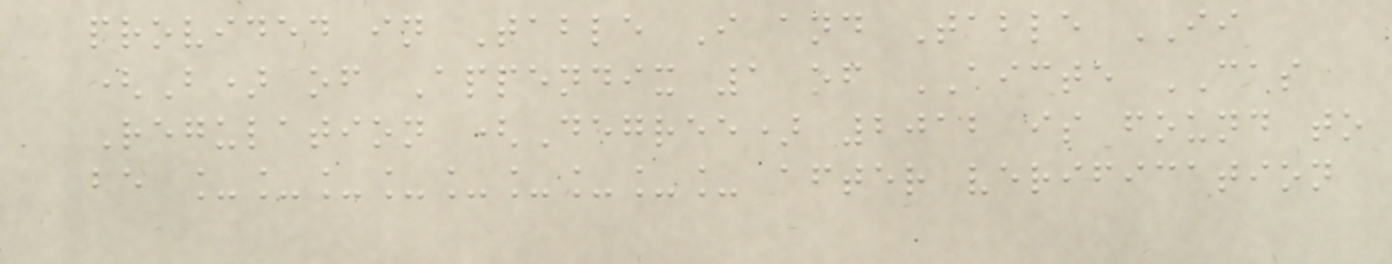provided in Table I and Table II
(B) of Appendix 1 of AICTE CAS
Regulation (Degree) 2012 is found to
be _________ after verification
